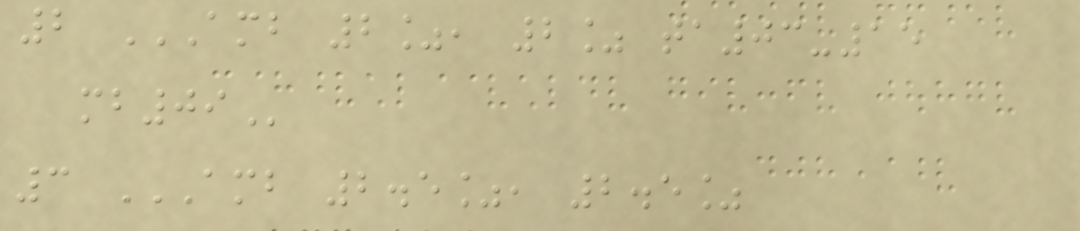2 AMB 2%, 2% TA03-15
MB09
3 AMB 2.5%, 2.5%
